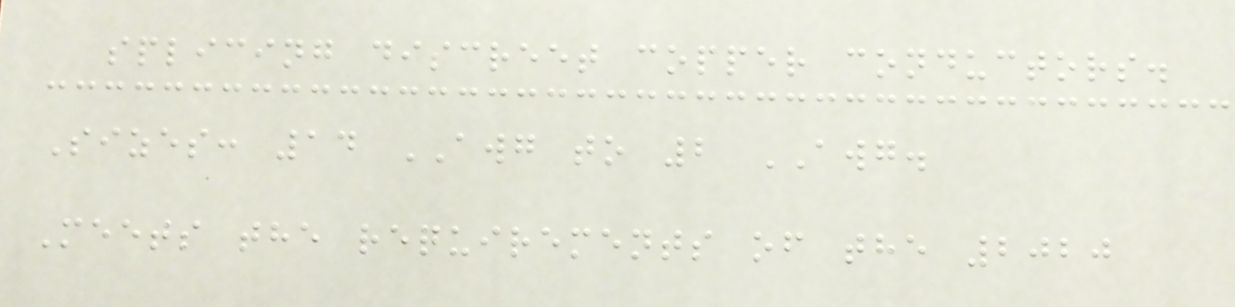splicing discreet copper conductors.
Sizes: 14 AWG to 2 AWG.
Meets the requirements of the 2020
